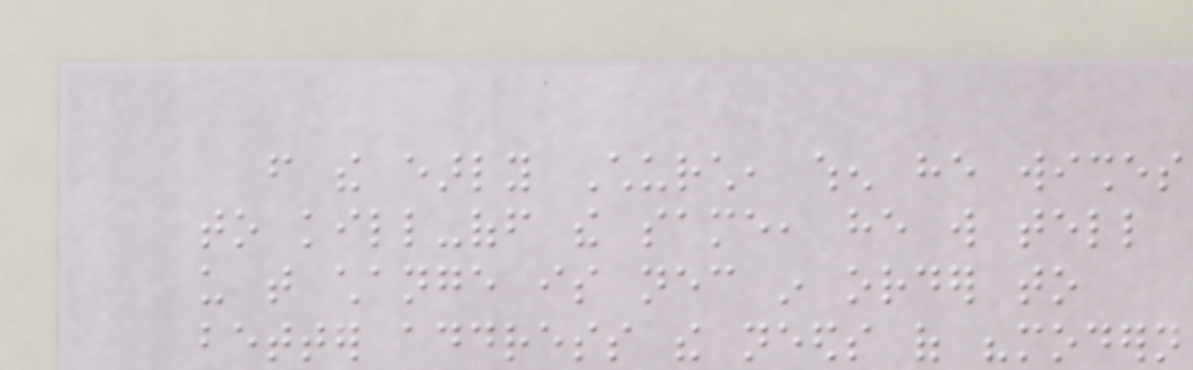from the early Church, when he wishes
to kill-off the same, he will tell
us that change is necessary in order to
better address the needs of "modern
